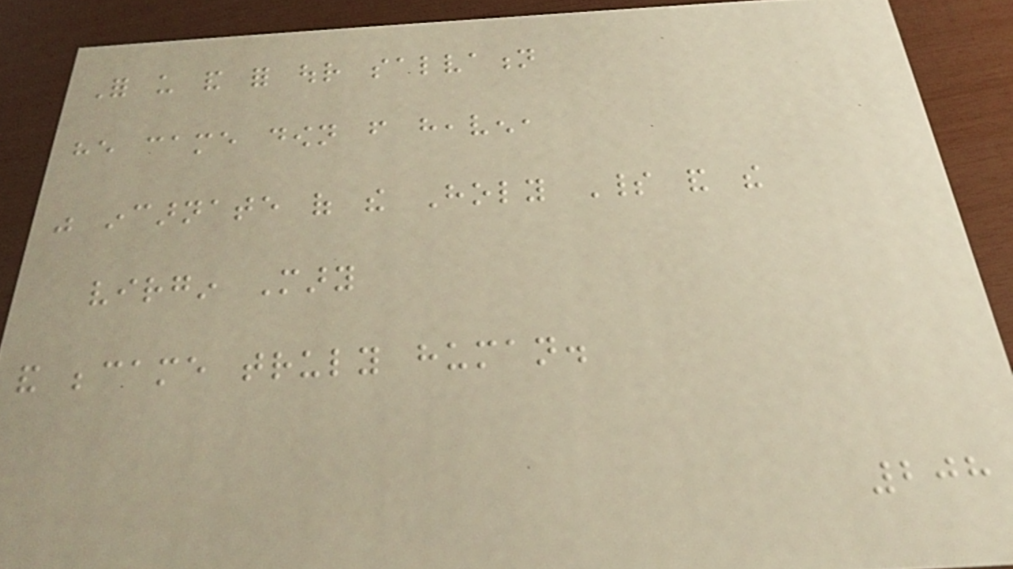For us and for our salvation
he came down from heaven,
was incarnate of the Holy Spirit and the
virgin Mary
and became truly human.
208
